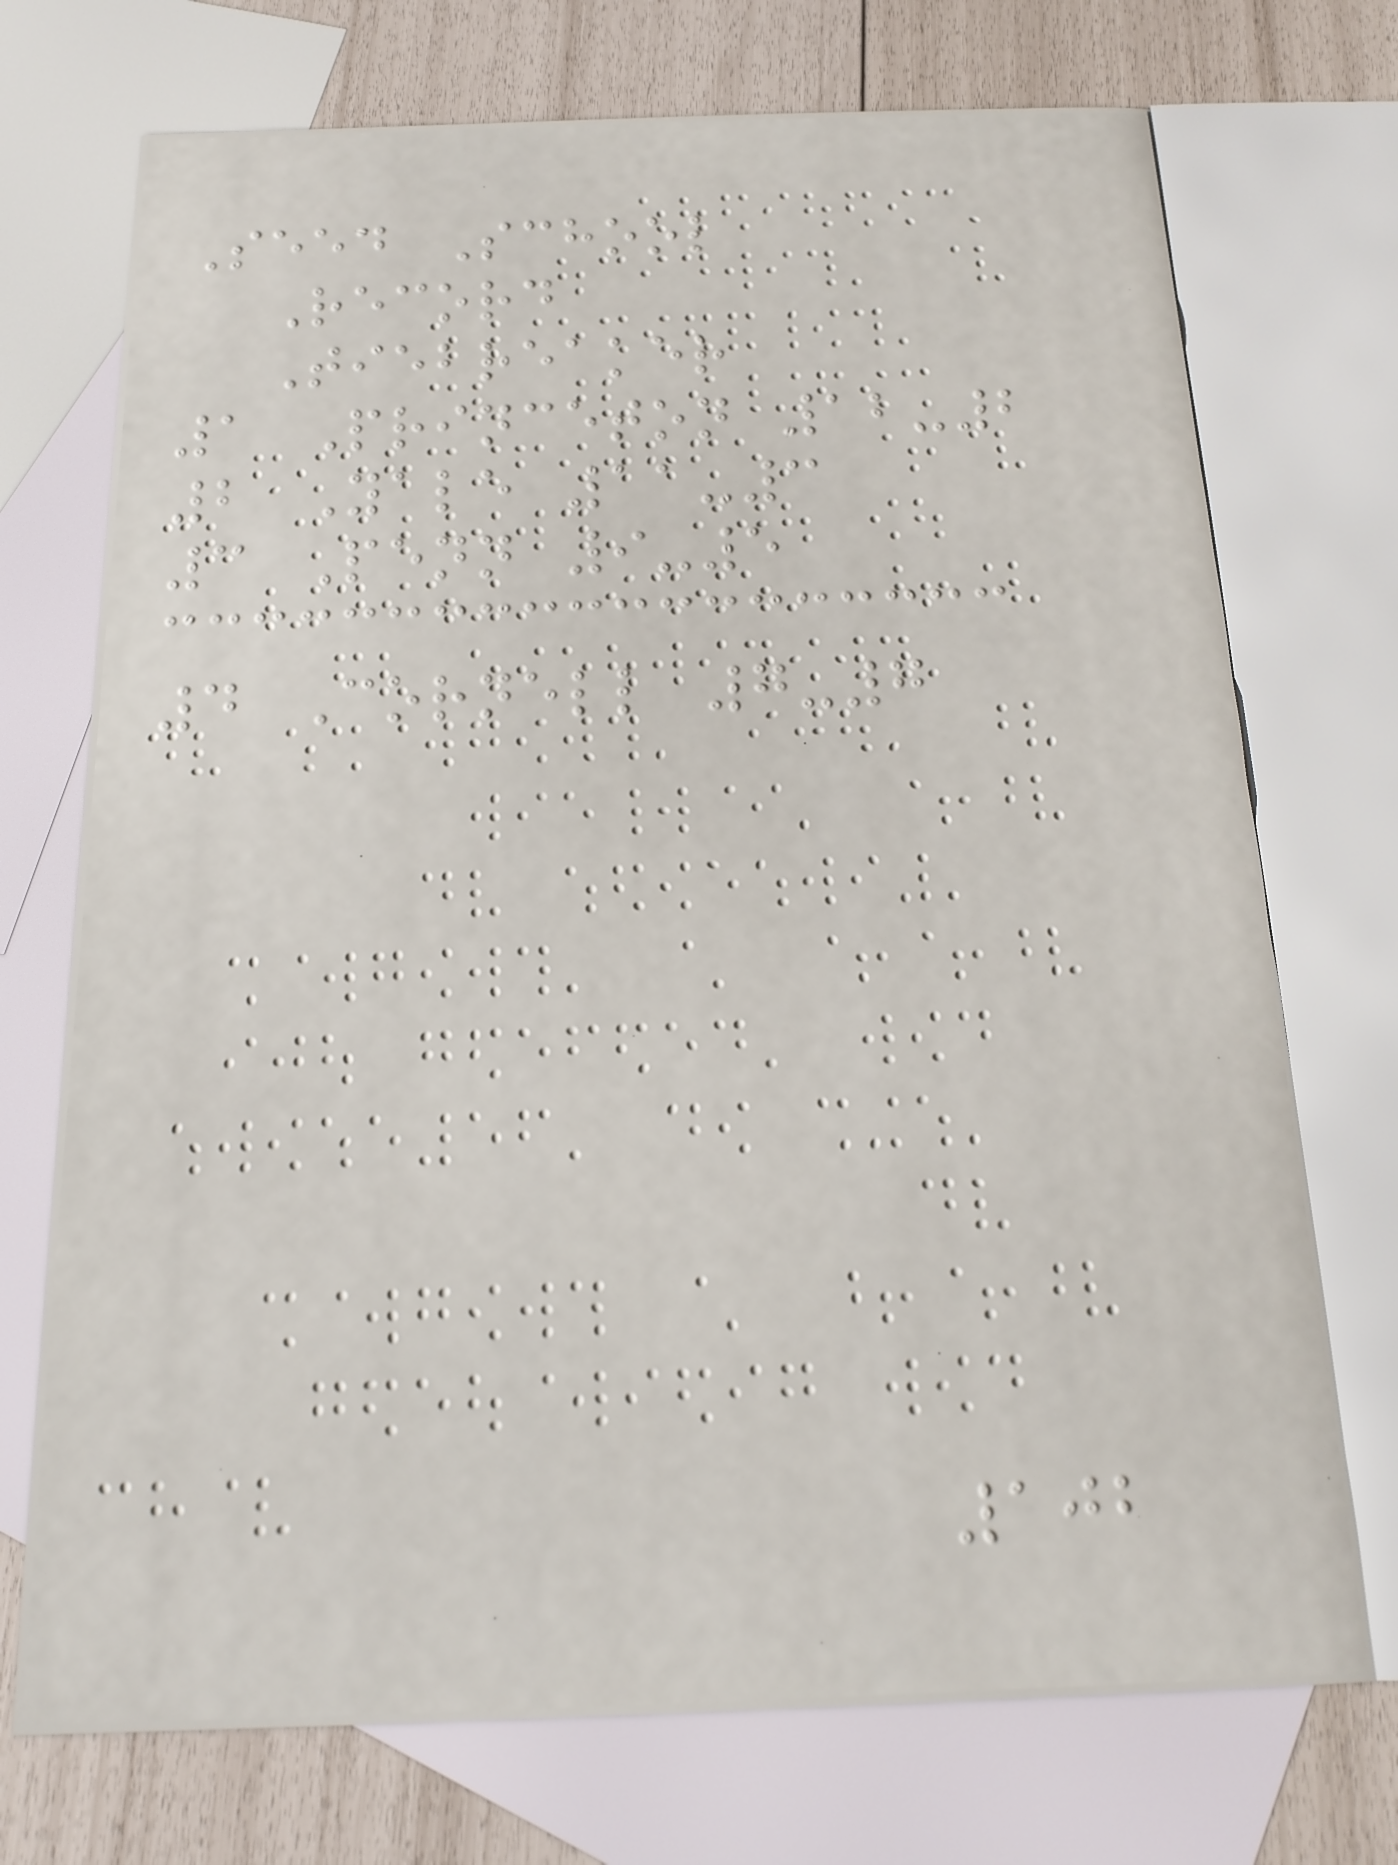Seed School
Record
Tiebreaker
1 Princeton 12-2
2 Yale 11-3
3 Penn 9-5
4 Cornell 7-7
102
